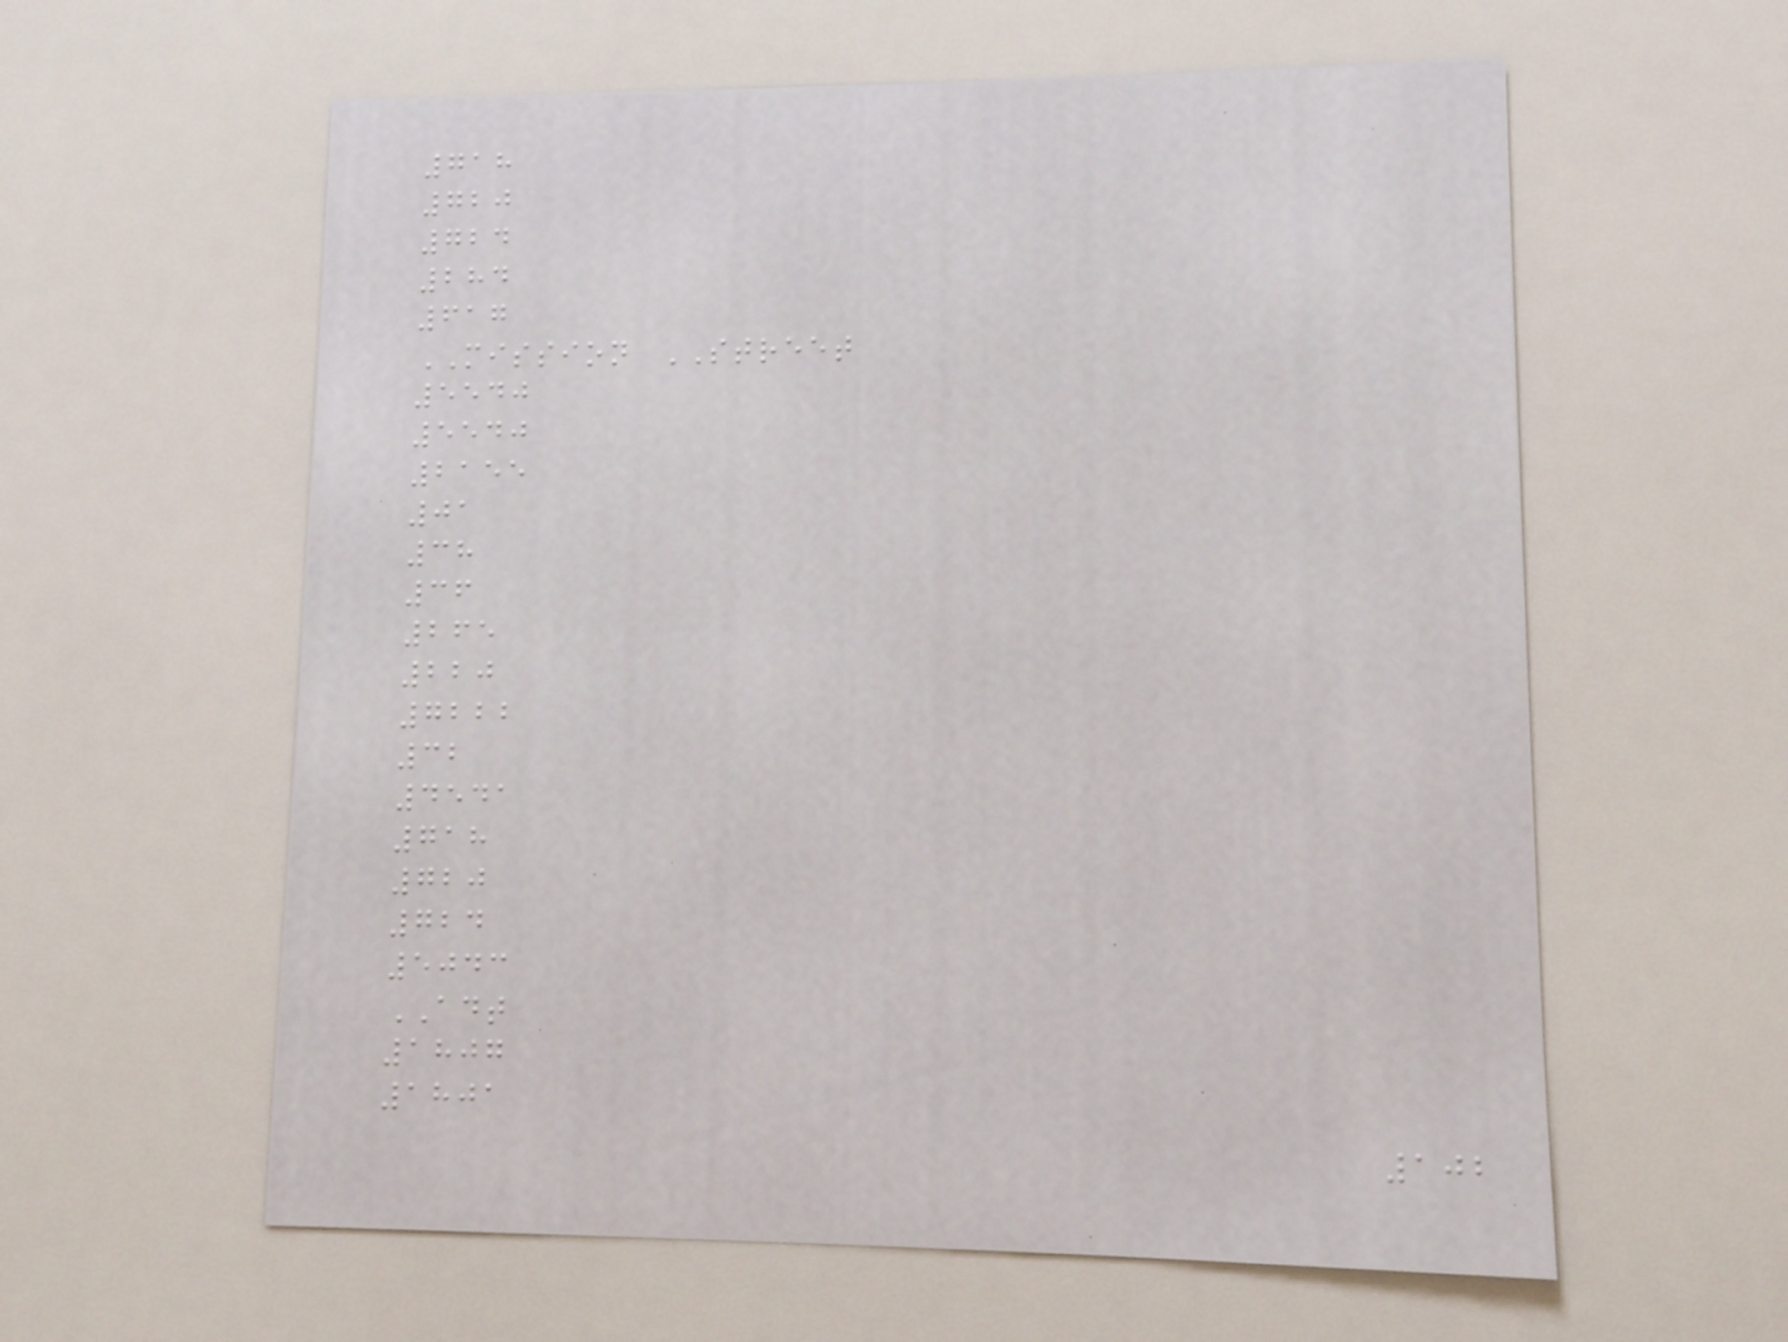718
720
724
284
617
MISSION STREET
5540
5540
2155
01
38
36
265
220
7222
32
4541
718
720
724
5043
ADT
1807
1801
102
